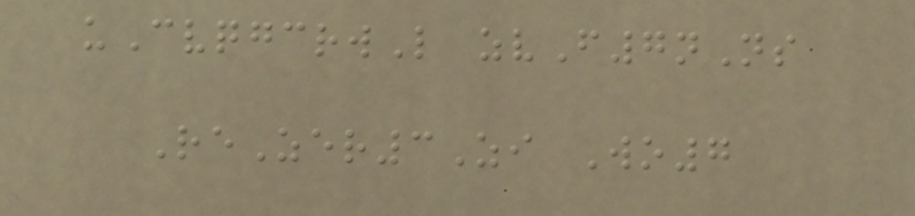uCvqgcrwL zvF7nNs
ReZer3Zi Wo7
